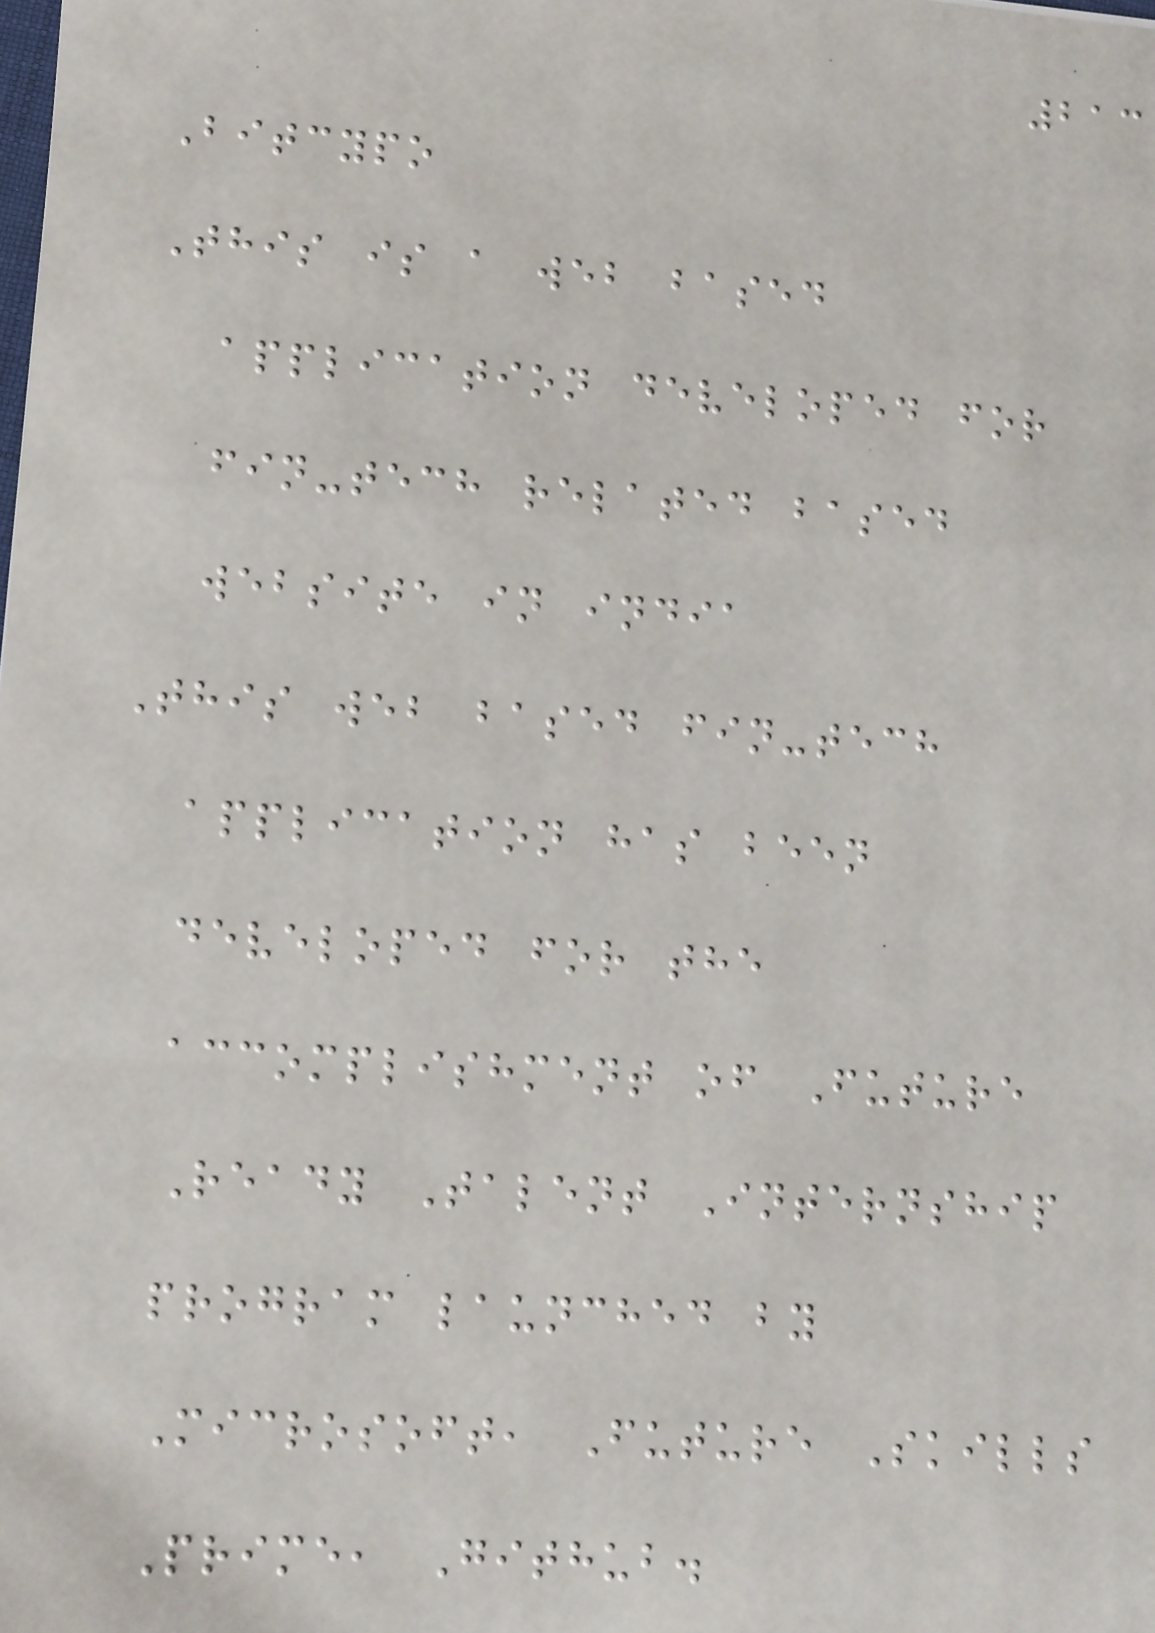213
Bitcypo
This is a web based
application developed for
fin-tech related based
website in india
This web based fin-tech
application has been
developed for the
accomplishment of Future
Ready Talent Internship
program launched by
Microsoft, Future Skills
Prime, Github.
